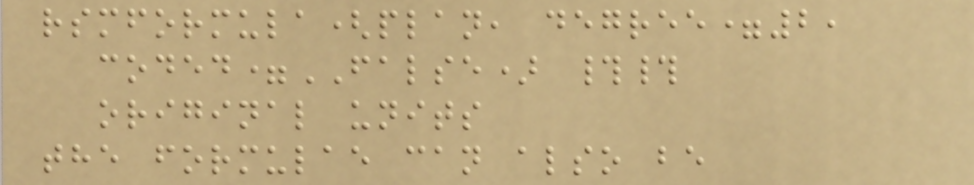rsmformula(plan, degree=2,
coded=FALSE) ##
original units
the formulae can also be
